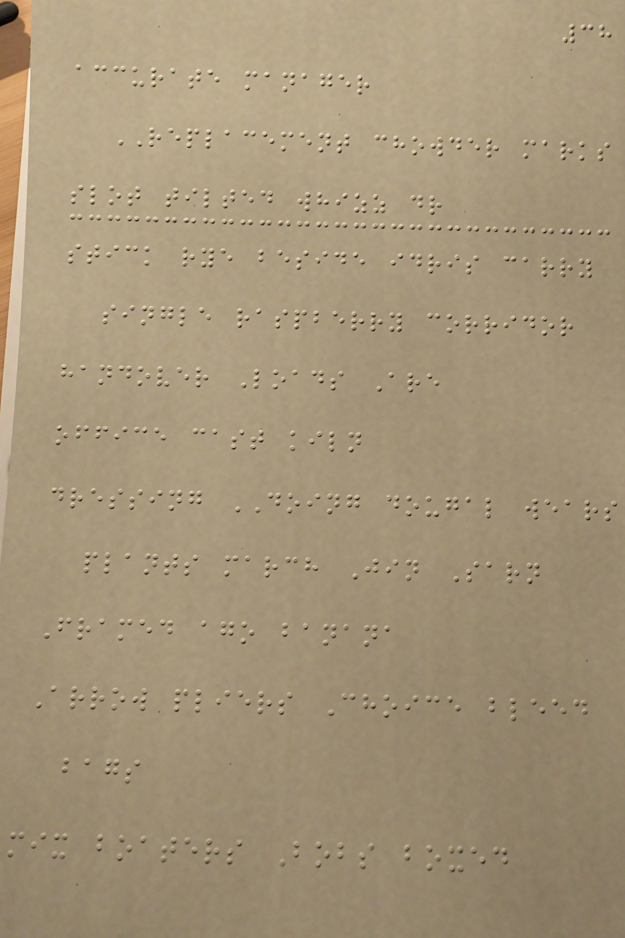38
accurate manager
REPLACEMENT chowder marks
slot tilted whizz dr
stick rye beside idris carry
single raspberry corridor
handover Loads Are
office cast kiln
dressing DOING dougal wears
plants march Jin Sarn
Framed ago banana
Arrow pliers Choice bleed
bags
mix boaters Bobs boxed
